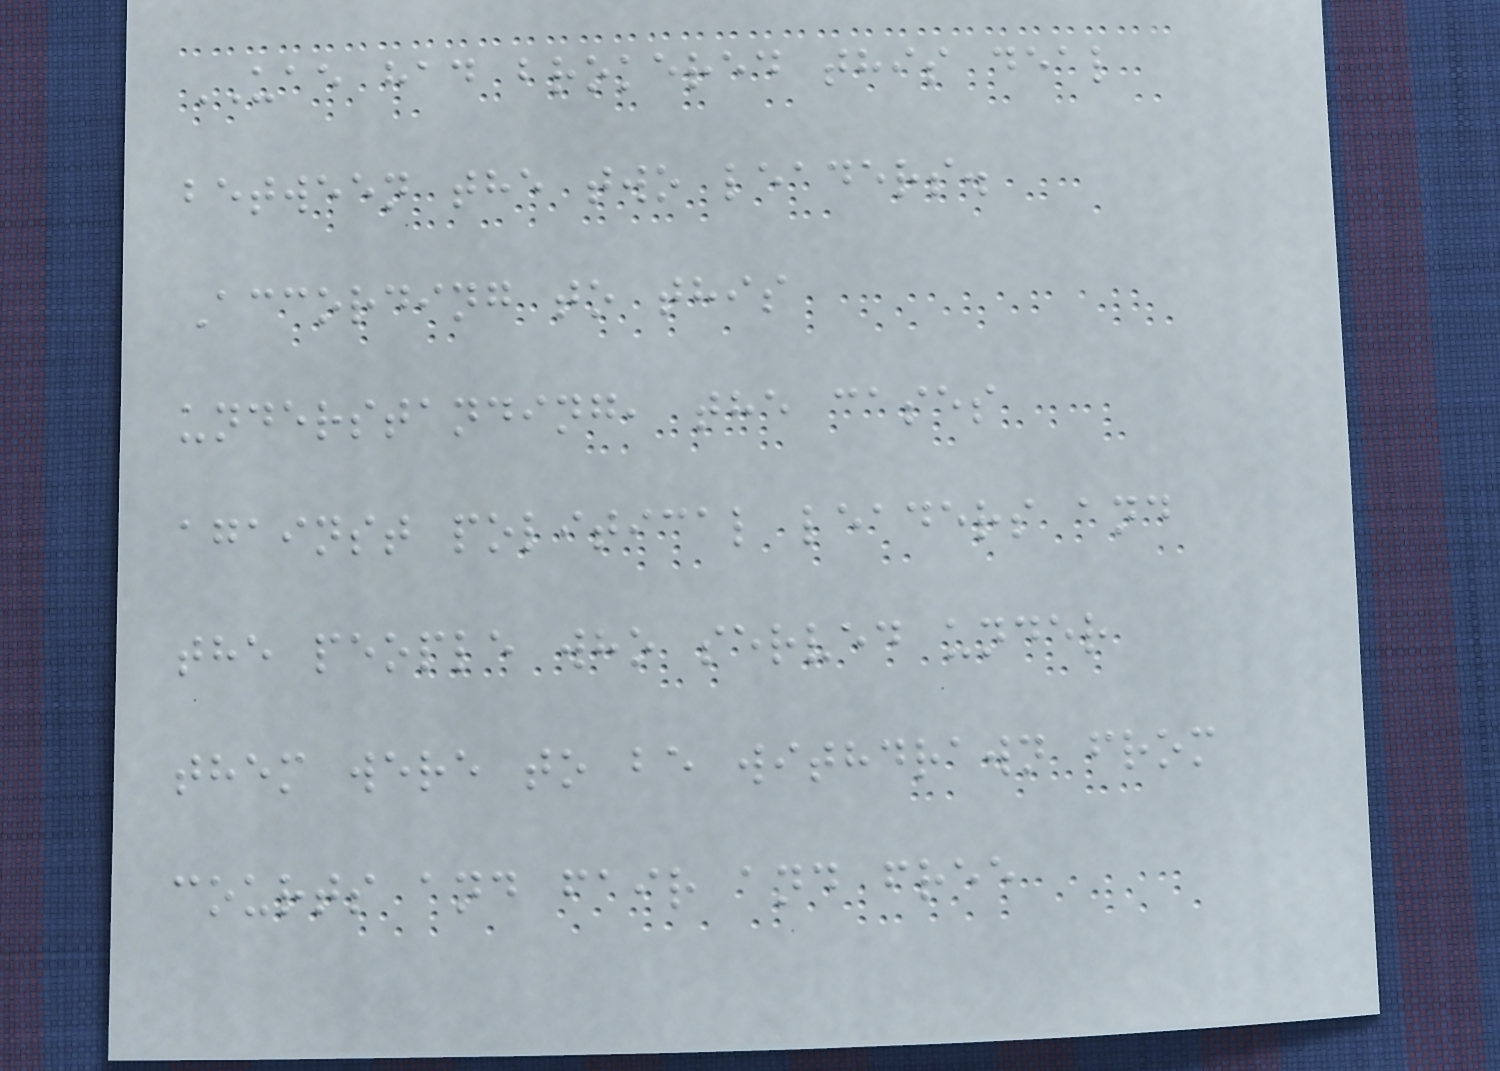UAE had brokered this deal
between the two leaders.
According to this
understanding, the cases
against political leaders and
the people who served under
them were to be withdrawn from
courts and fair and free
